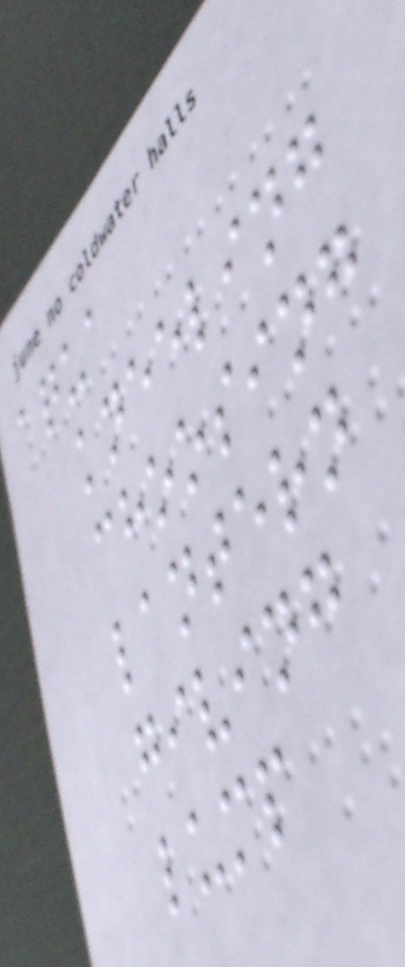aqua
kneeling
choosing
lantern
giving
lump
